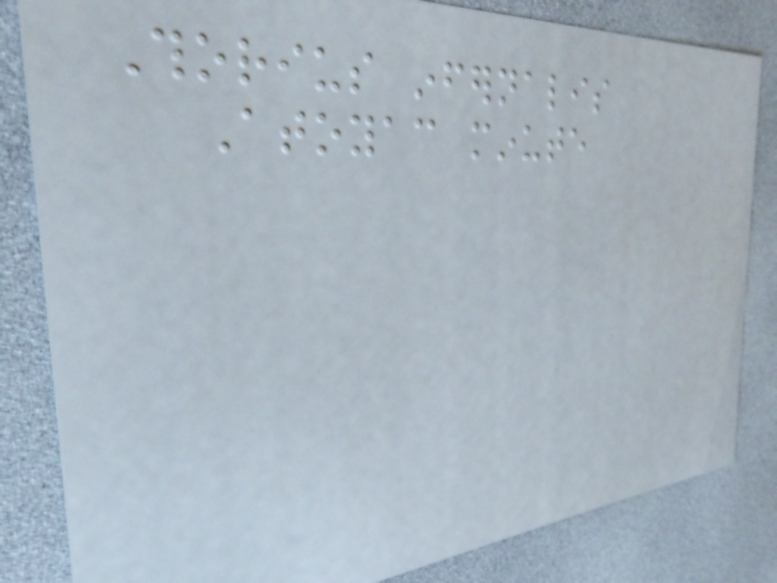Thorius infernalis
Atoyac minute
